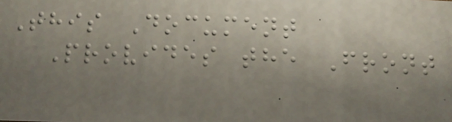This Document
Provides the Front
